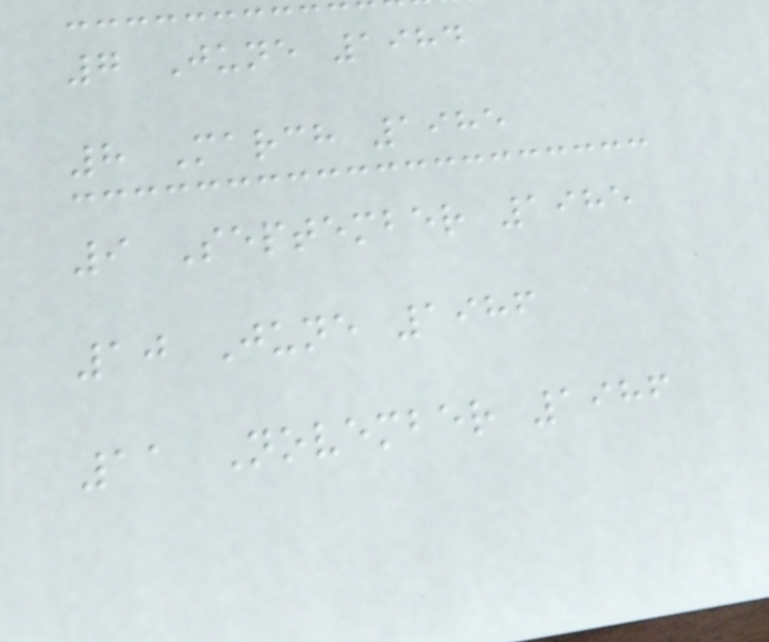7 June 1984
8 March 1985
9 September 1985
10 June 1986
11 November 1986
